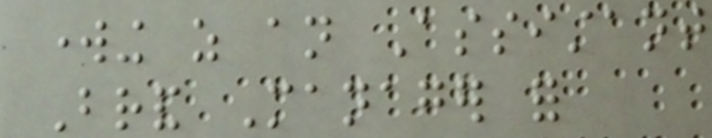working as an Assistant
Brand Manager for
